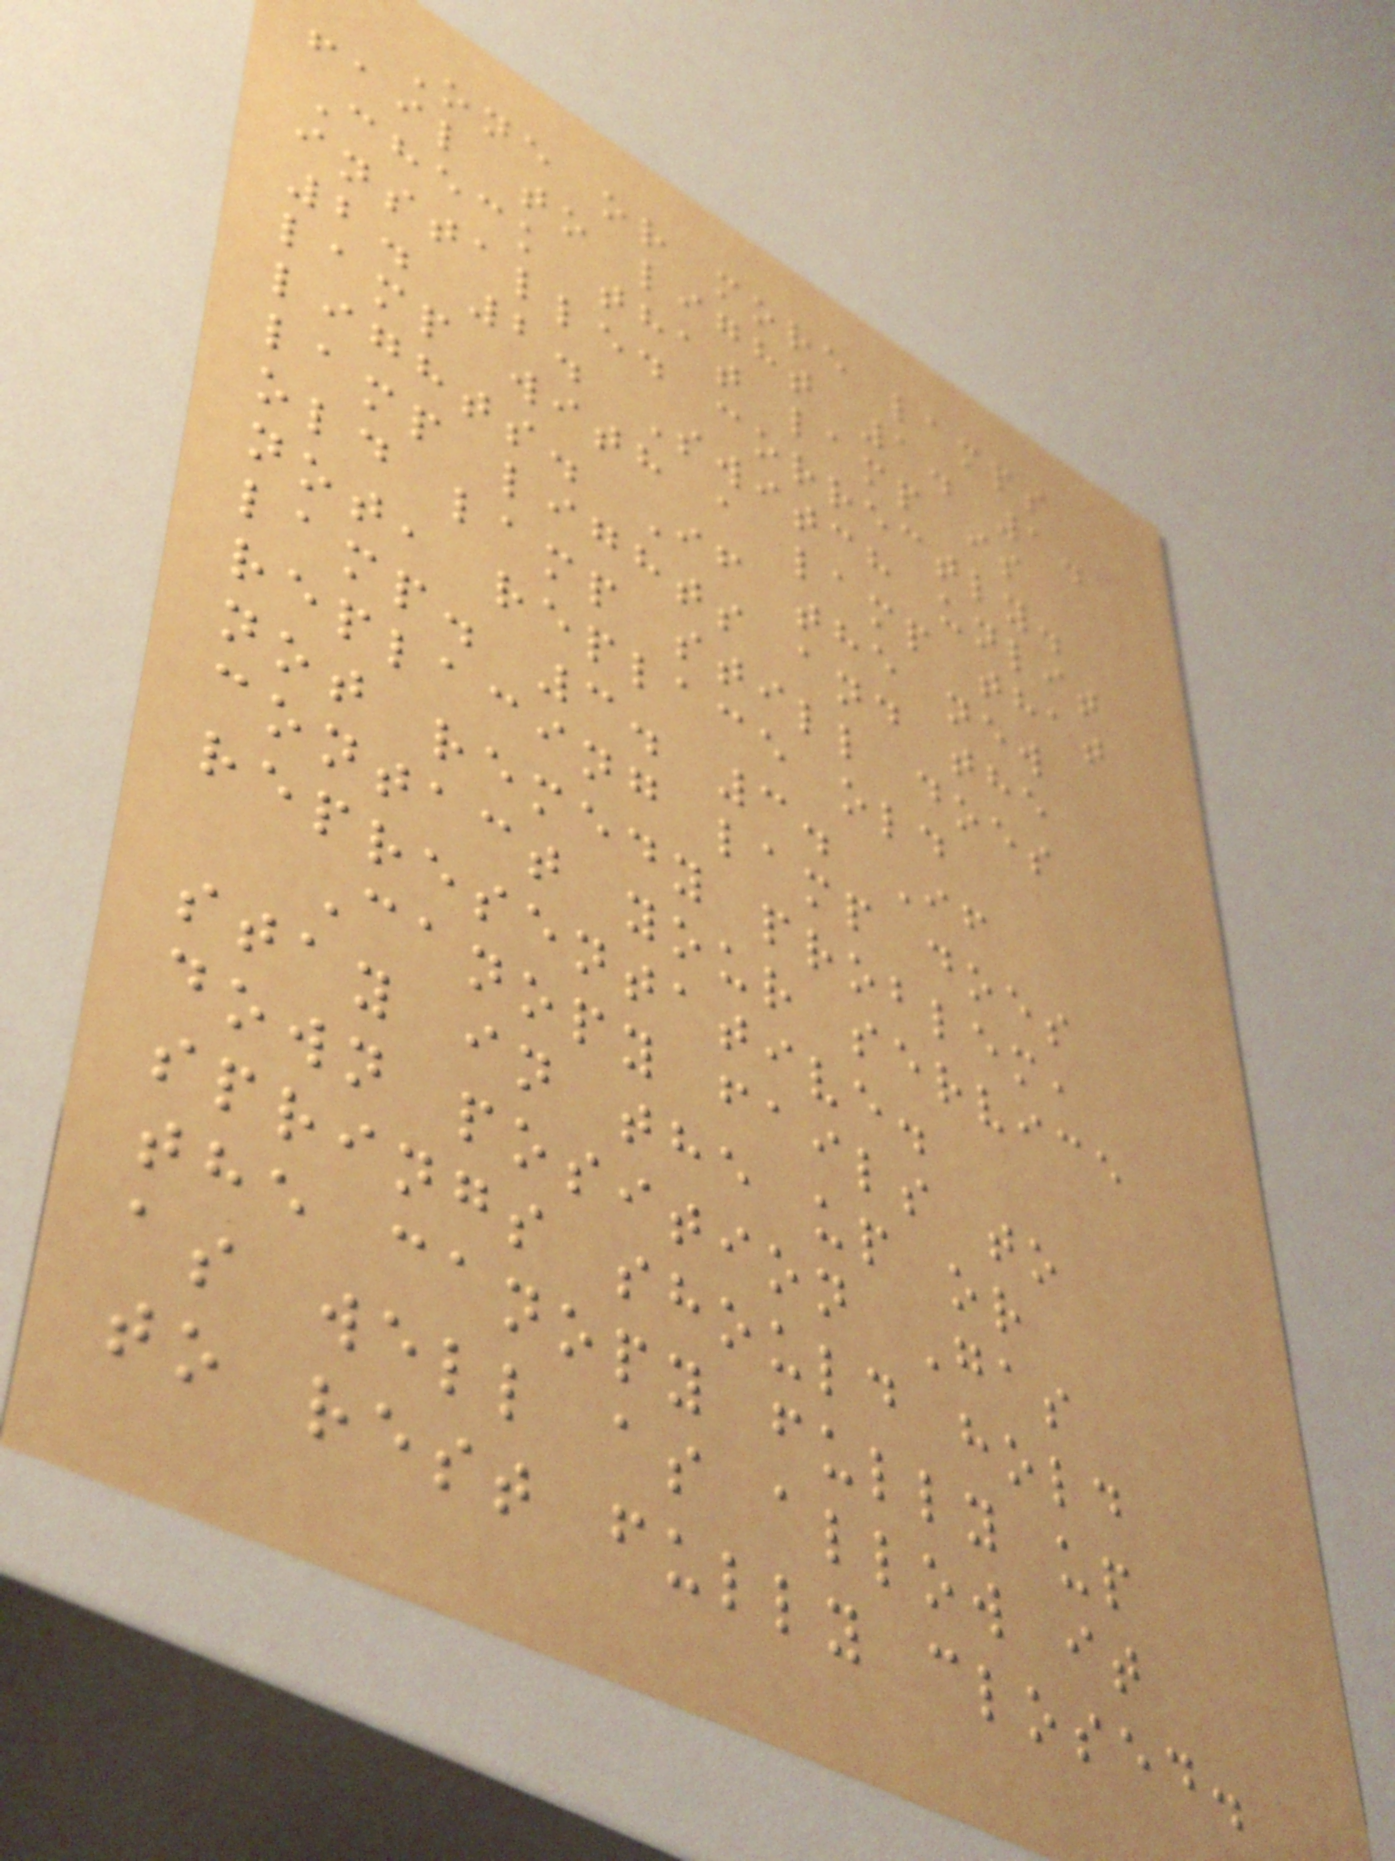One or more lamps
fail to light 1. 1.
Check that lamp is
installed correctly.
2. 2. Switch unlit
lamp with a lamp that
lights. If the new
lamp lights and the
old lamp still does
not, replace old
lamp. 3. 3. If
replacing lamp does
not remedy problem,
contact your service
representative.
Canopy fails to
stay in the up or
down position Gas
springs should hold
the canopy fully up
as well as allow it
to rest fully closed.
